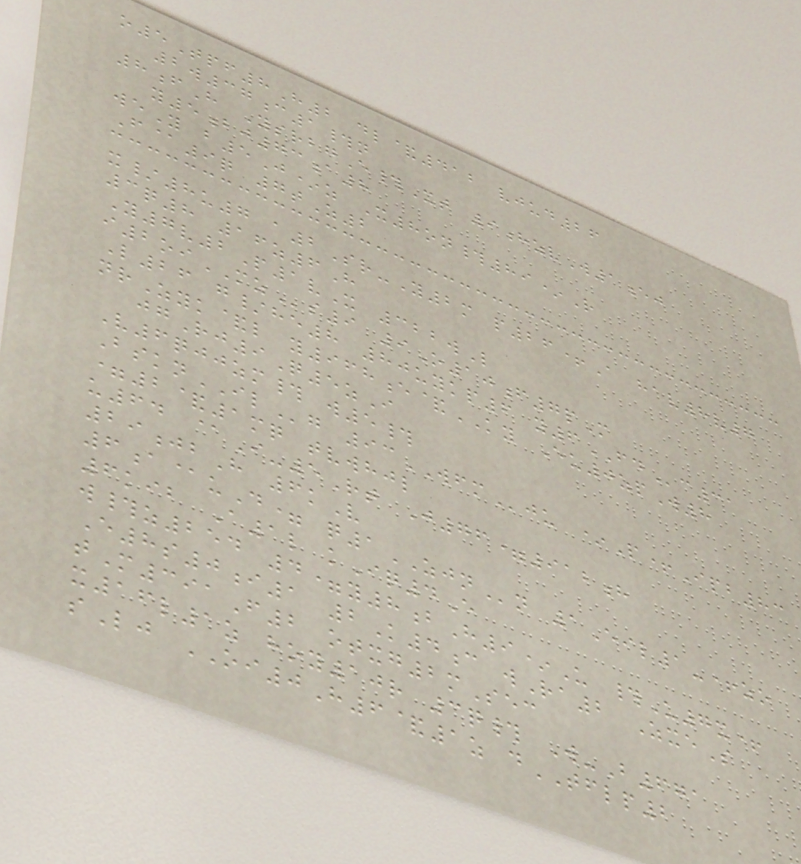o5Tpf8H2 dl&412 vjud26
2w37c1#n
8fH YsrbgE#Xt 9hzvW1ej
y5bj73a8
weY b5J*z X8on#89*R
F@9q 7tZ2
x/8u7 a2Sr-Y2m p26+A hav8v7
3q8 16z6H
Y7v2P1vX 322wL
i2oiMZs9 9O10f7pM
L26 g/he8 80uykp6 y6FDc31
nrZyk&l y968e&KY Eu0zpW8
jgRj9Q5zI
V6qjjzm# w5#
BsknILg 93WFMju *P+Ipb83
=2&1mq tvwhjl
u64 @I-5Rt J76=912h
29jbH 6kV
6a@uD= q1ZJNn 1Eil1-+zo
6kib A1l kIq4E
w#z254 4=y8bH9*U #U7x+
E8s0i1 2K4c wRa2 ZxeS
tM391F2 otxg2mSec
x16l1z hoy10r 3q# W-B671
sLj OI0H6&1z dTFLP2
